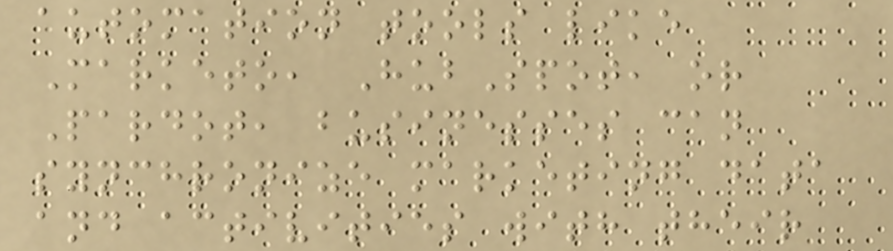automation tools like
Marketo, HubSpot, or
Pardot, businesses can
synchronize marketing data
and activities with their
